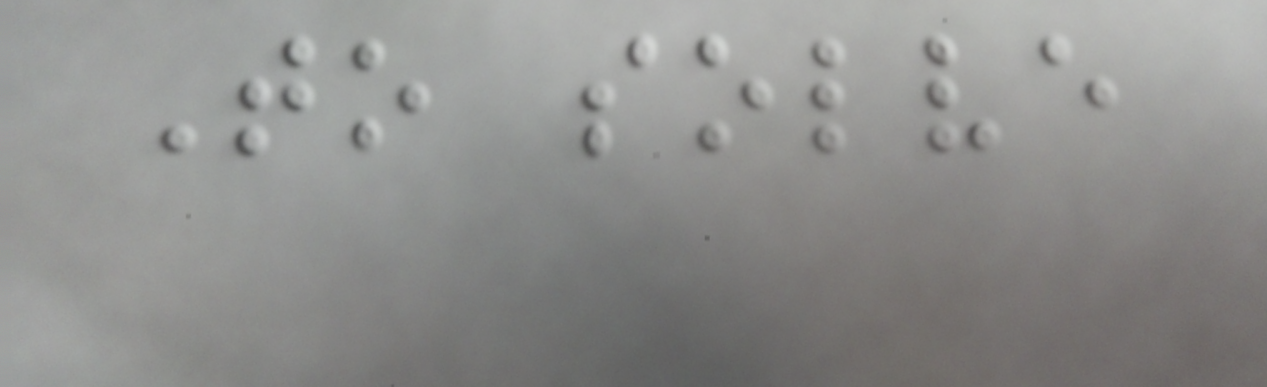To solve
